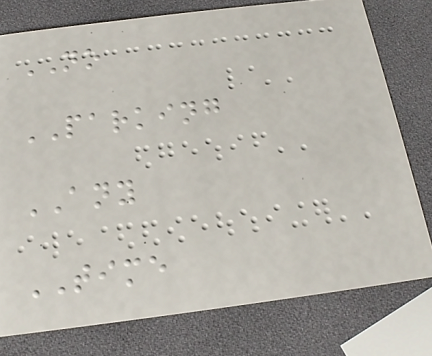NO
PARKING
ANY
TIME
